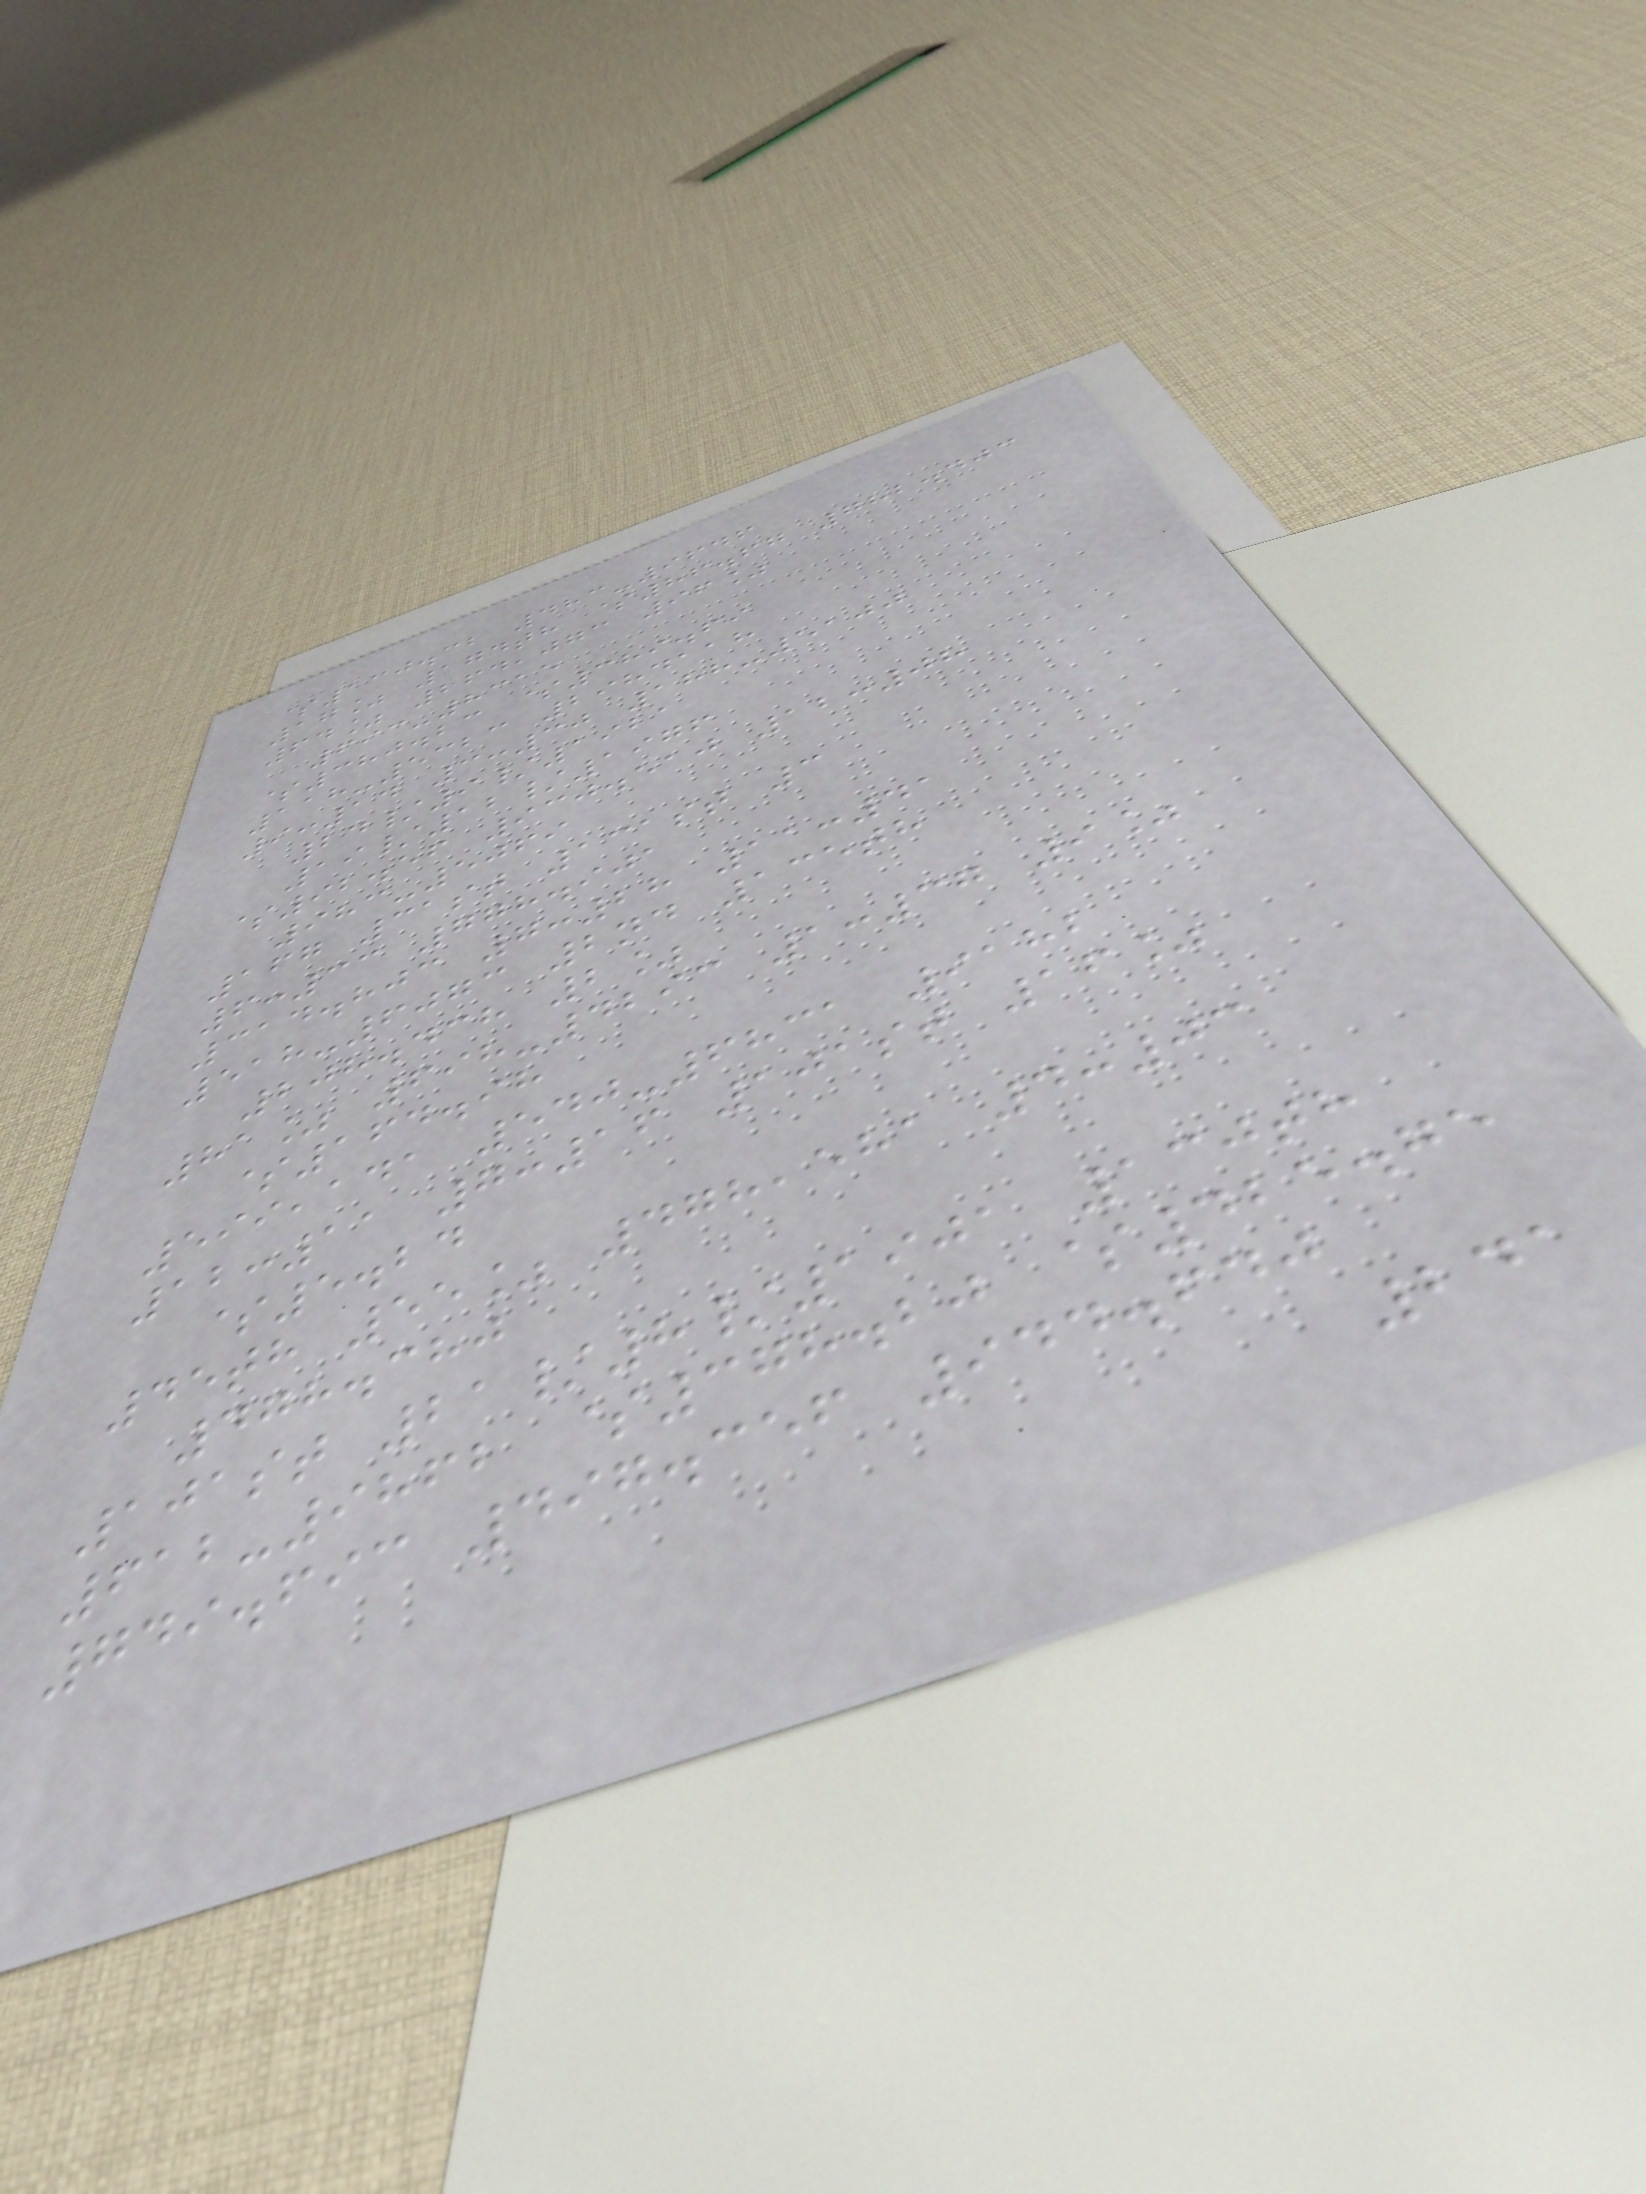$130.32 483-9646
17% 174th $86.67 782.403
64% 264,073 96%
693-8315
$380.23 $389.69
118-5323 2984118
9:14 3:30 188-5100
24/9/1921
19/12/1976
$92.56 930.510 12:08
983-5069
167 31st 131st 3
6:33 778.901
314.803 7:28 11:41
518-6073 2nd 135th
208.438 2%
81% 698-4293 1:37 9%
$164.98
599,141 540-6831 9182
12:11 7:16 101st 16%
$5.24
45th 55% 478,581 4:03
478.380
101st 21/8/1901 130th
612-9862 $378.20 $425.75
749.693 497.356 944.640
241
